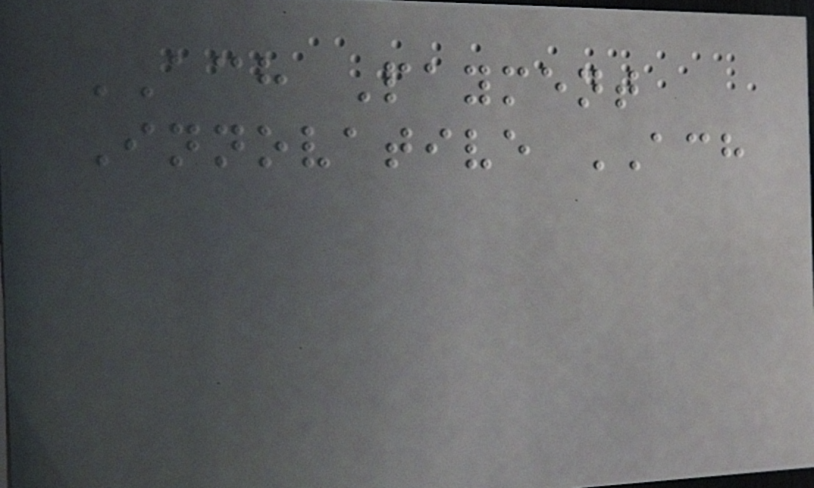ACH Payment
Innovative ACH
